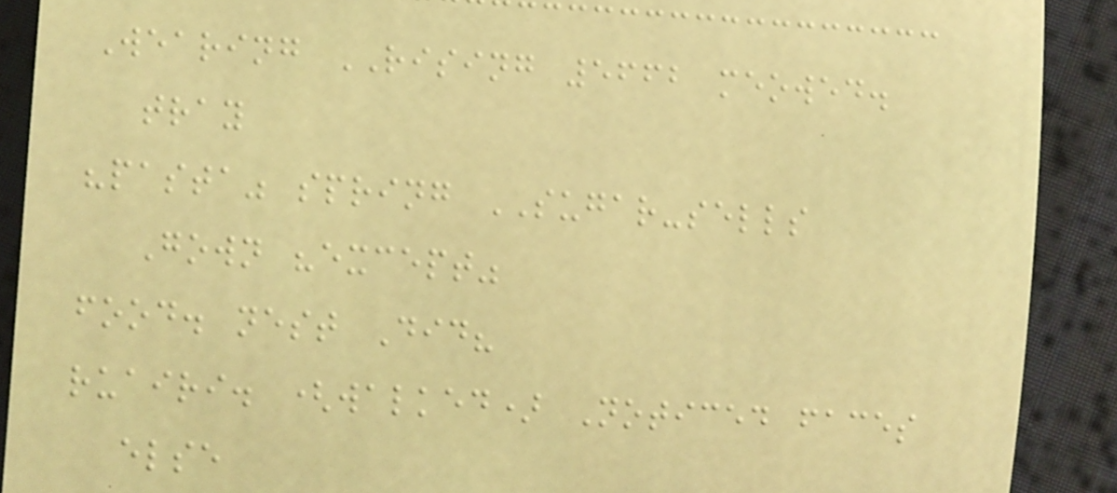Wearing RISING 5662 meowed.
tray
"pasta" spring SUGAR-sells
Gown "except"
food. nest Did?
ruairi. (walked) Noticed faces
else
